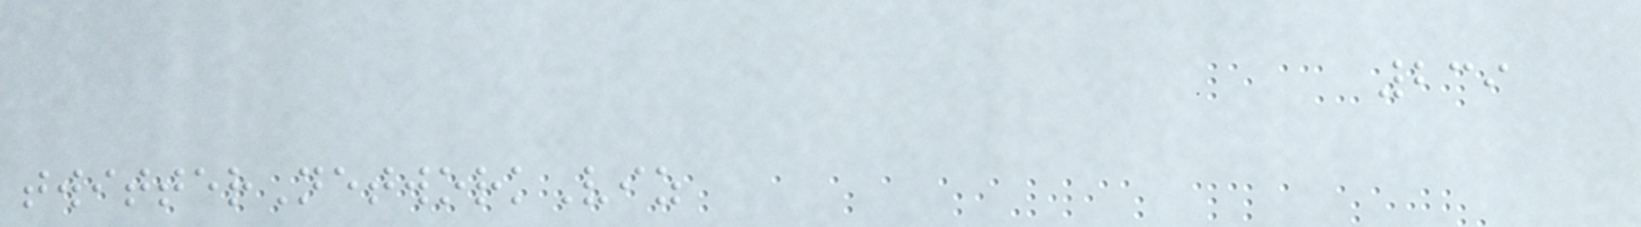239
twitterNetworkViz
